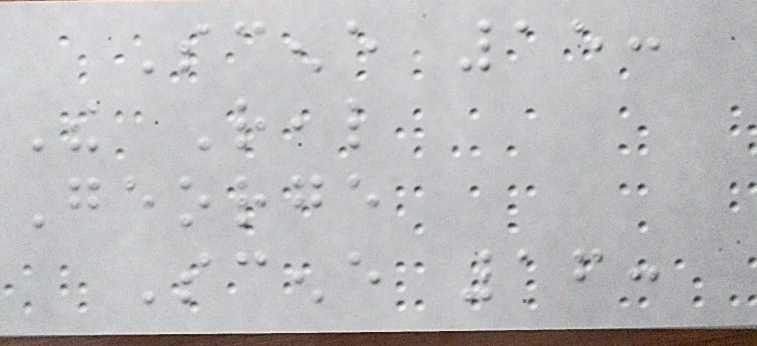Scene 15:
The Real
George
Scene 16:
